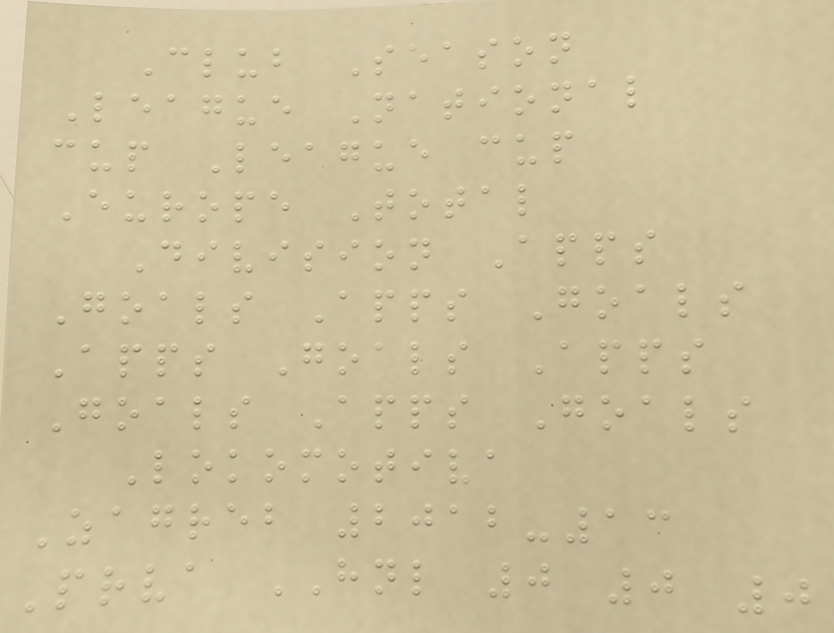Club Season
League National
cup League cup
Europe Total
Division Apps
Goals Apps Goals
Apps Goals Apps
Goals Apps Goals
Lokomotiva
Zagreb 2012-13
Prva HNL 0 0 0
